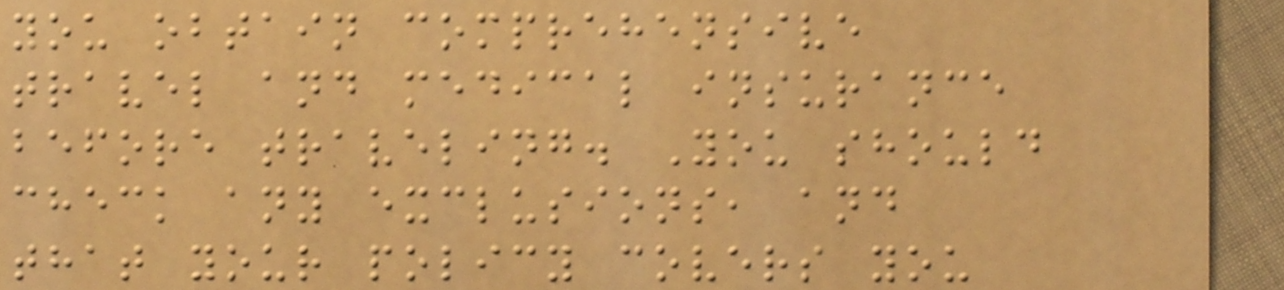you obtain comprehensive
travel and medical insurance
before traveling. You should
check any exclusions, and
that your policy covers you
